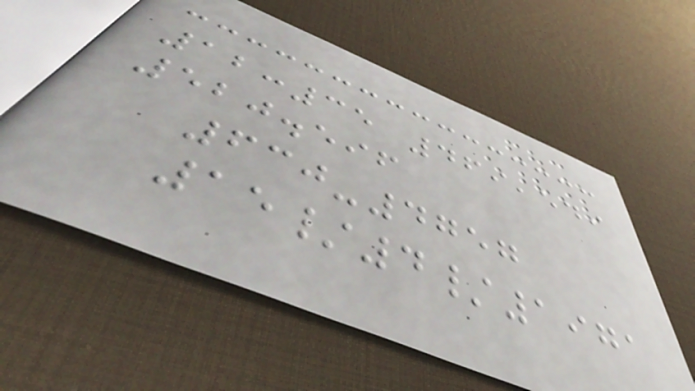12:35 469,549
520.596
630-4757
15/4/1971
